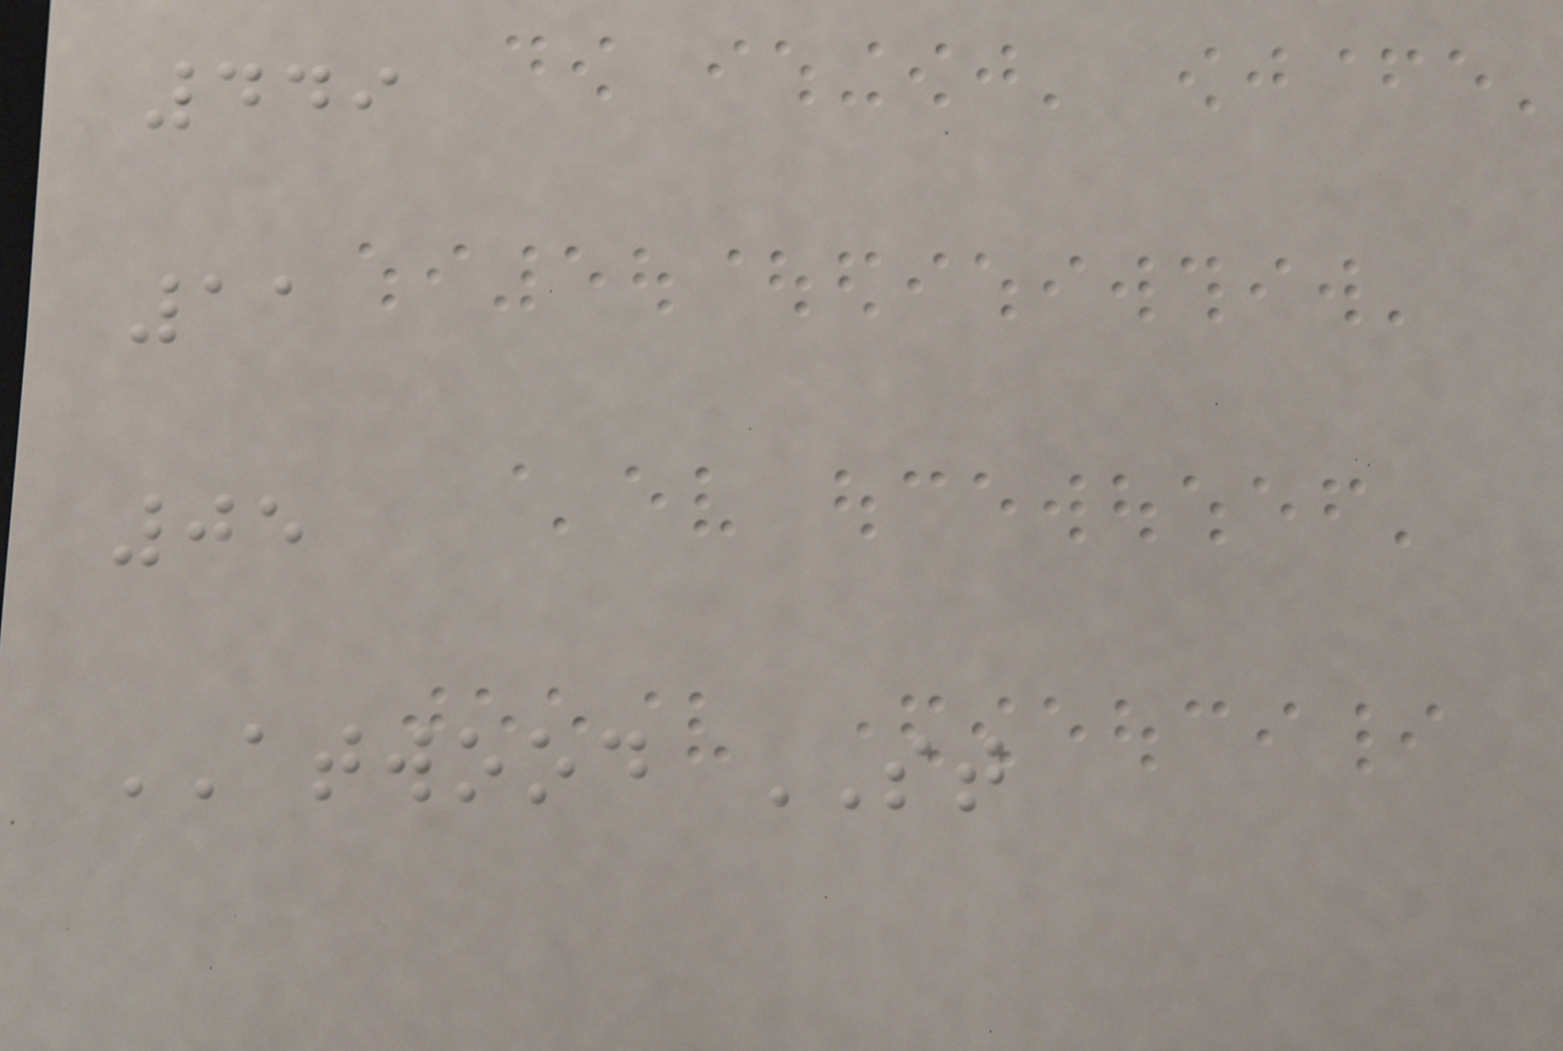449
11
05
ATWOOD ST
